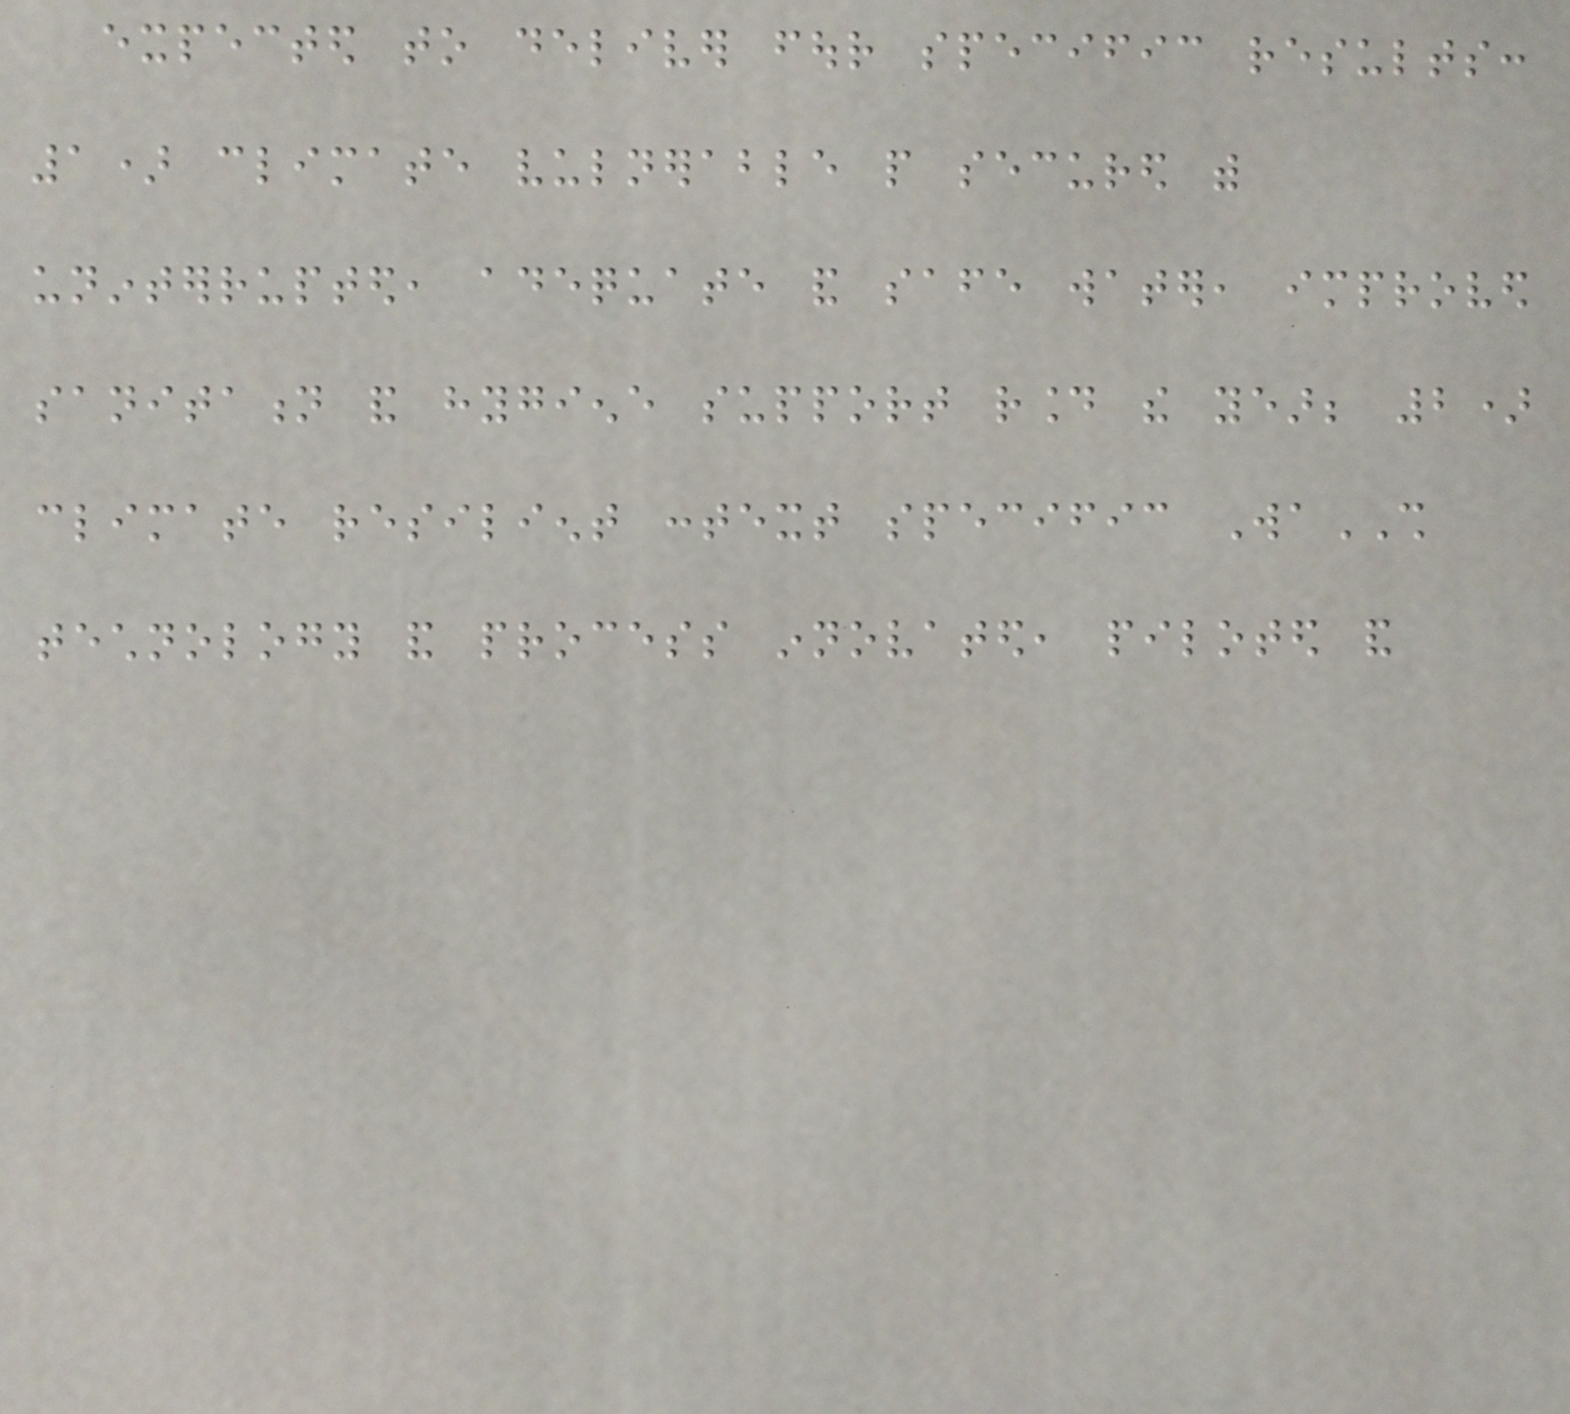expected to deliver four specific results:
1) climate vulnerable people secured with
uninterrupted, adequate and safe water, improved
sanitation and hygiene support round the year; 2)
climate resilient context specific WaSH
technology and process innovated, piloted and
